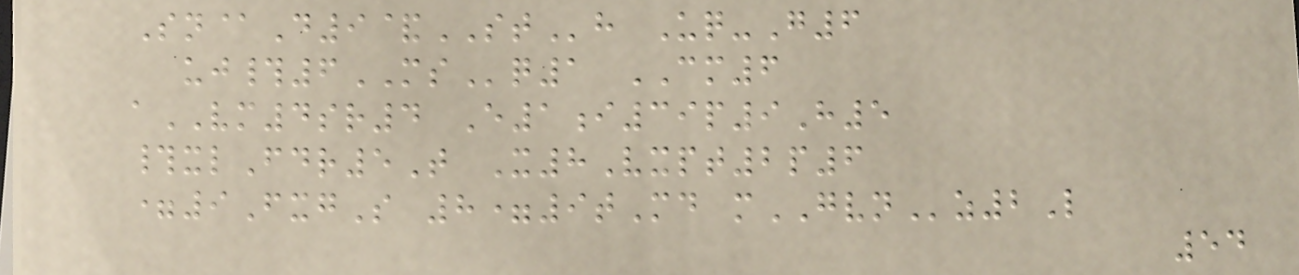Sn@D9&STh Uq-G6
uj#6MSq1 CM6
aVM4sr4 E1i39p9H5
#xlFdr5T X8Vxpt2p6
=9FxgS 8=9tMd mGVNz2L
54
